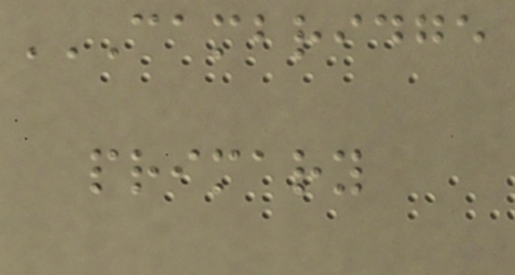CAMBRIDGE
PRIMARY
